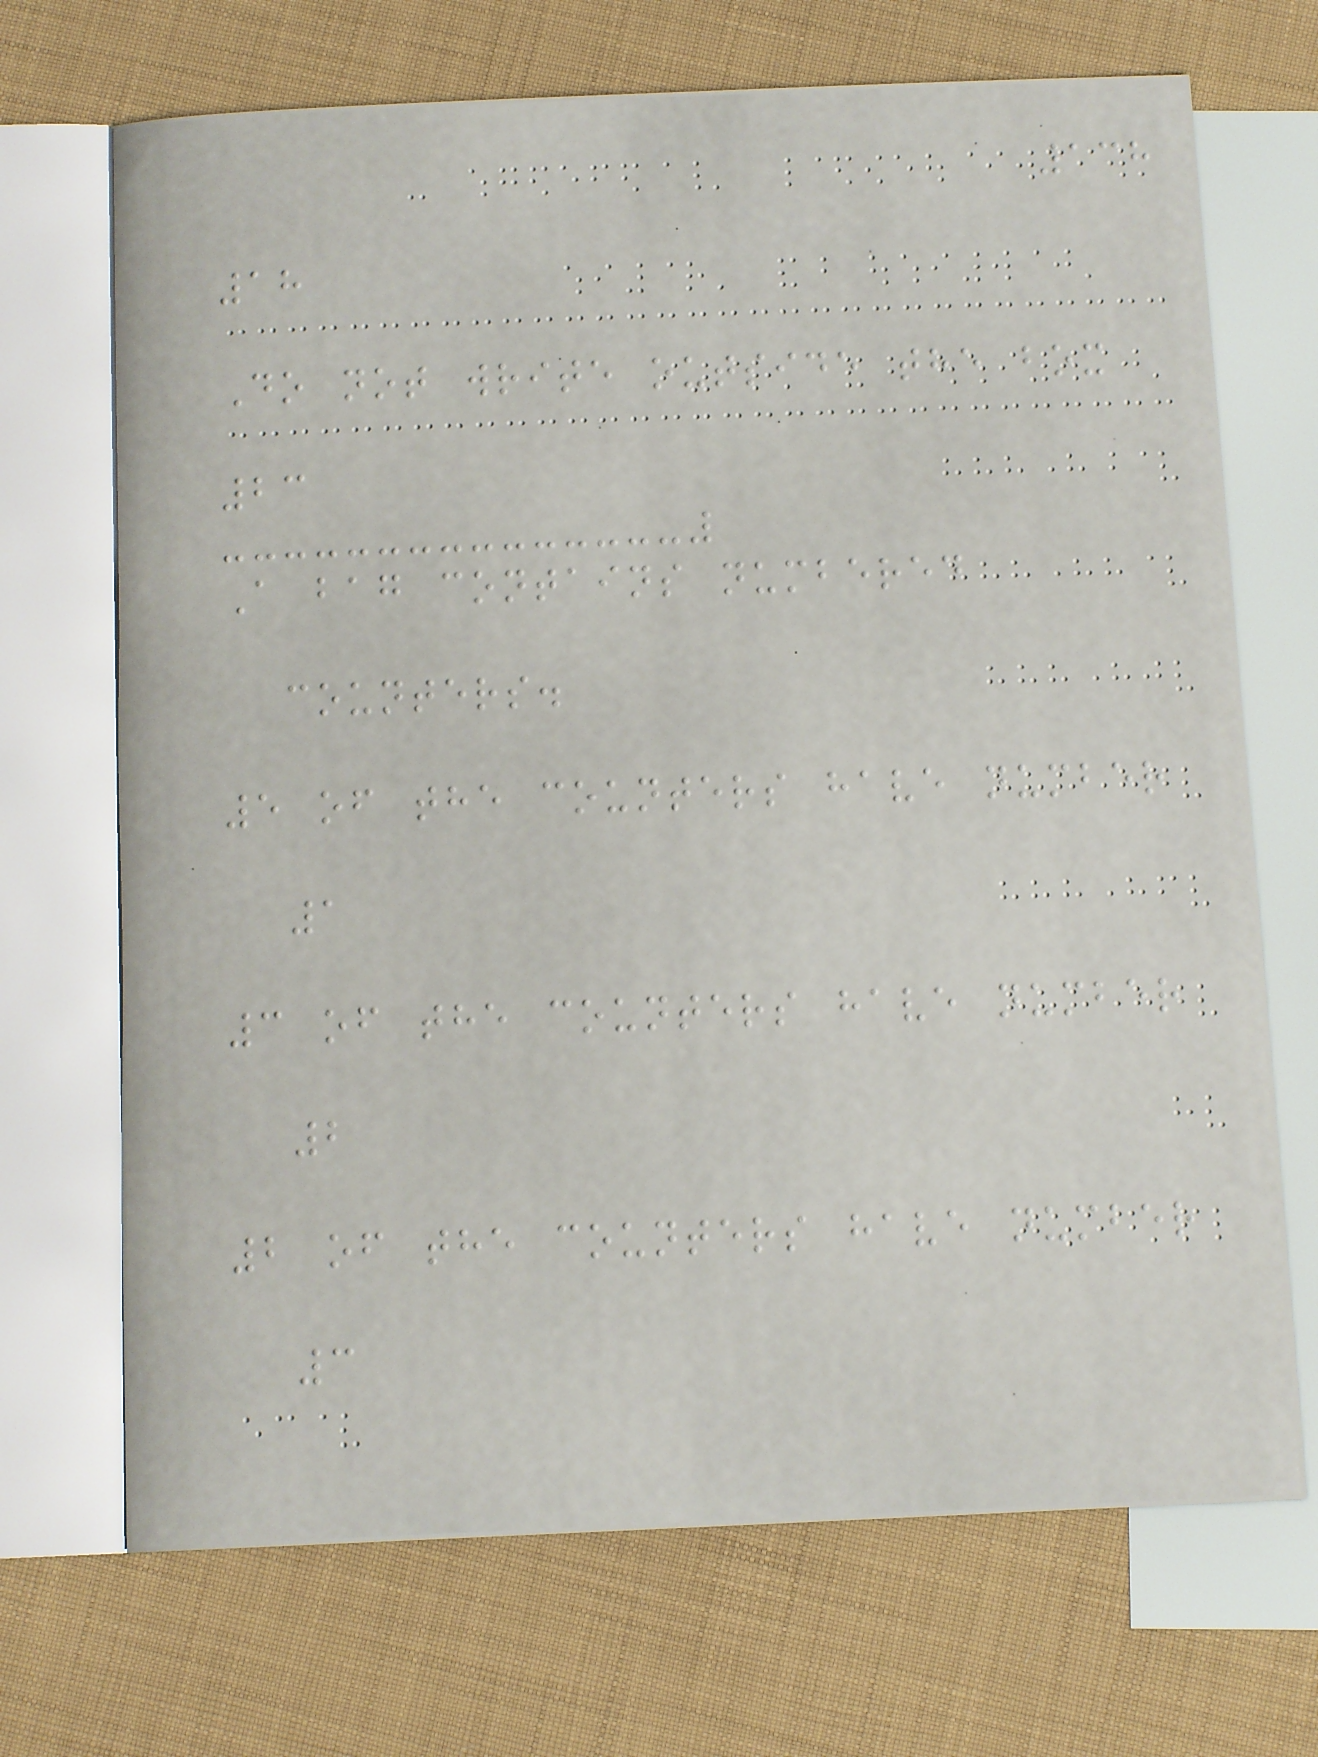138
18
Do not write outside the box
23
A bag contains numbered
counters.
5 of the counters have number
1
3 of the counters have number
2
2 of the counters have number
3
